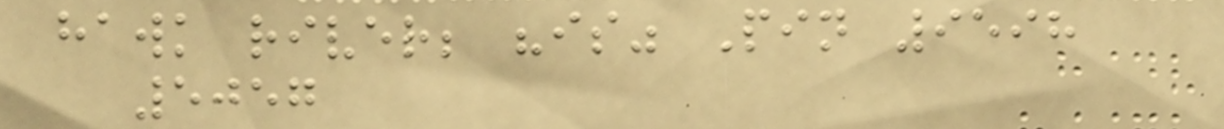hawk river; "is" Pin 9598
5057
